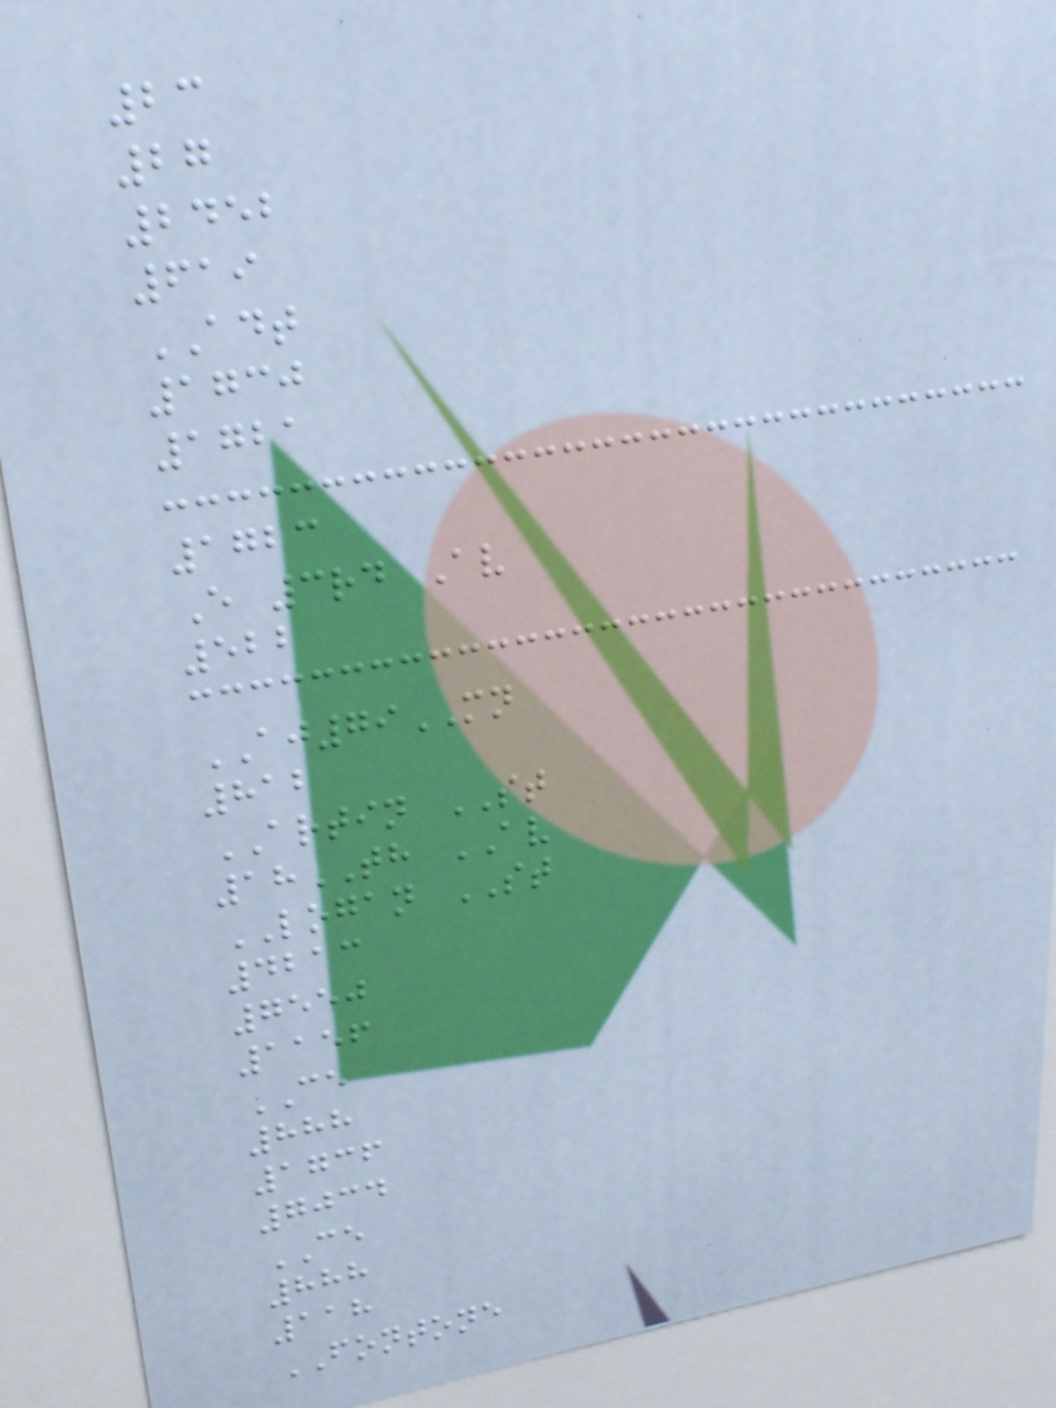23
27
2452
619
ADT
1730
1721
1723
E 3rd Av
522
AJ79MN
812
ARTIN ST
18TH AV
LOGAN ST
4213
7550
1156
CE
888
1736
7034
CE
888
118
FONTONE
